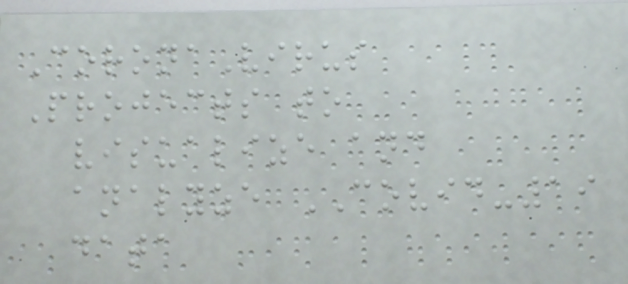CoronaVirus
Projects to
visualize and
analyze COVID-19
data
